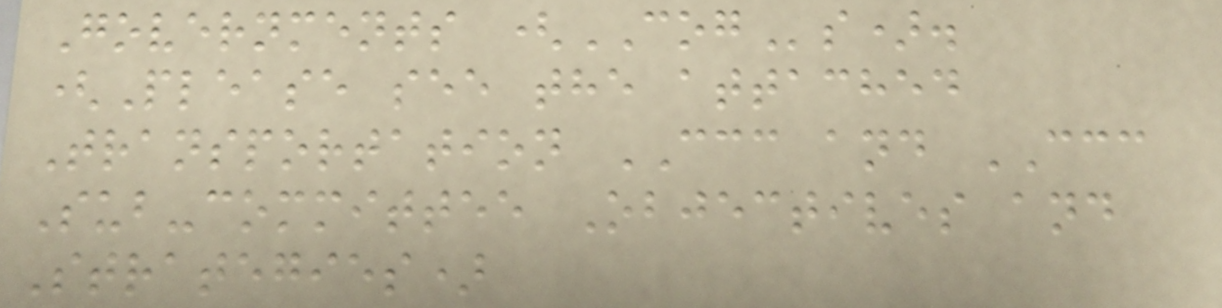Governments (COGs).
(Please see the attached
Transportation CCC and CCC
Sub-committee Objectives and
Strategies)
